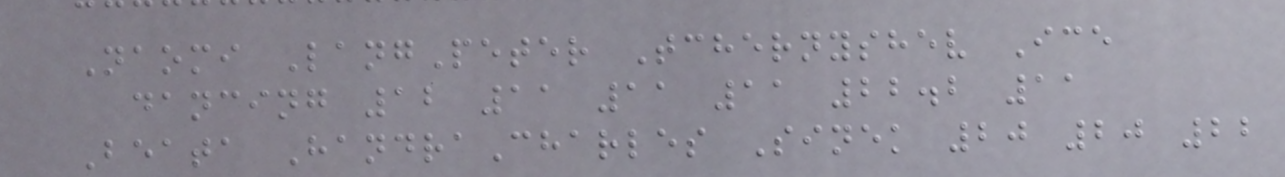Naomi LangPeter Tchernyshev Ice
dancing 12 11 11 11 22.2 11
Beata HandraCharles Sinek 20 20 22
